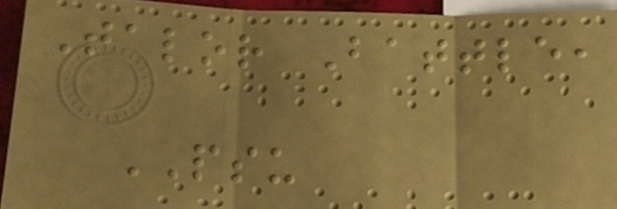Talor Battle,
PSU
